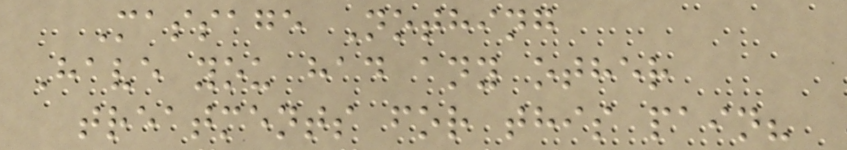Massage Nothing
Have you had any other
treatments for this pain?
